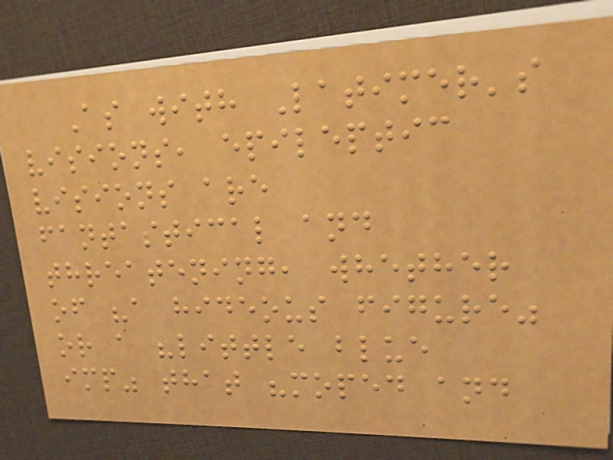As with Latimer's
visions, epileptic
visions are
fantastical and
threatening, whether
of "a hideous figure"
or a "little blue
imp" that "moped and
